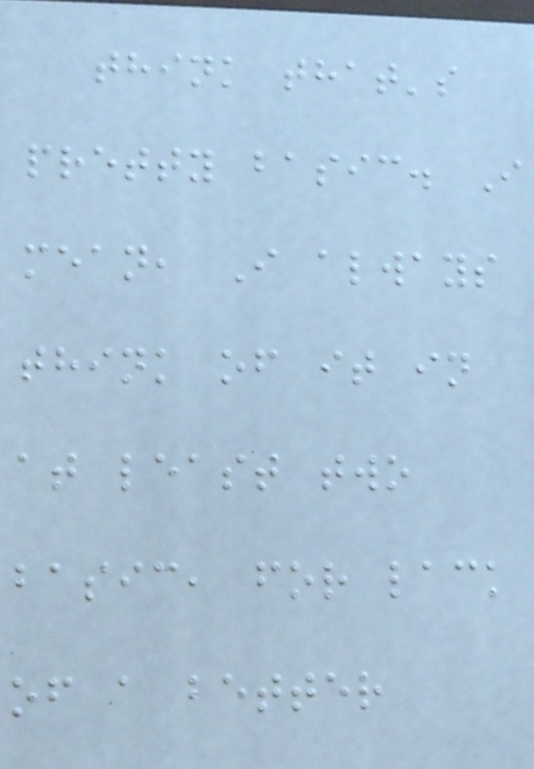think that's
pretty basic. I
mean, I always
think of it in
at least two
basic, for lack
of a better
